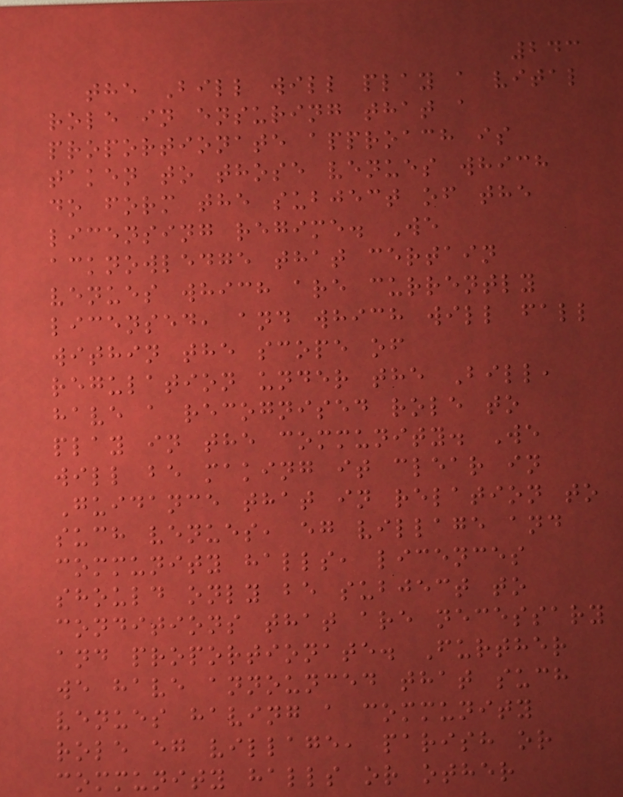243
the Bill will play a vital
role in ensuring that a
proportionate approach is
taken to those venues which
do form the subject of the
licensing regime. We
acknowledge that certain
venues which are currently
licensed, and which will fall
within the scope of
regulation under the Bill,
have a recognised role to
play in the community. We
will be making it clear in
Guidance that in relation to
such venues, eg village and
community halls, licences
should only be subject to
conditions that are necessary
and proportionate. Further
we have announced that such
venues having a community
role eg village, parish or
community halls or other
